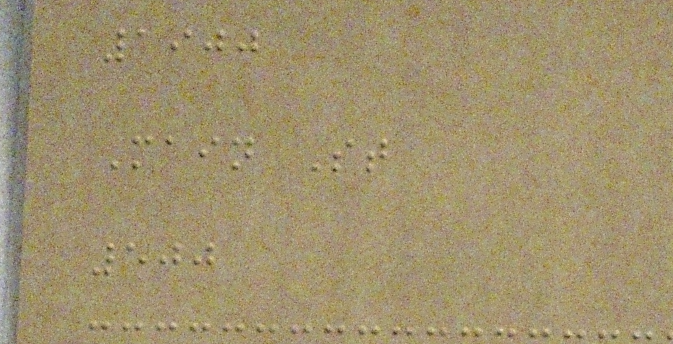1900
Main St
500
